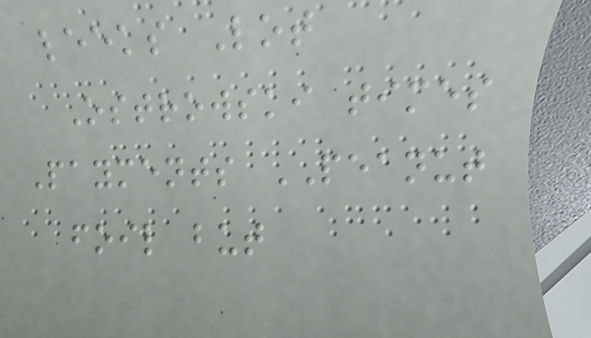leeks Lot
Ostrowski times
Payments PEANUT
foil but
